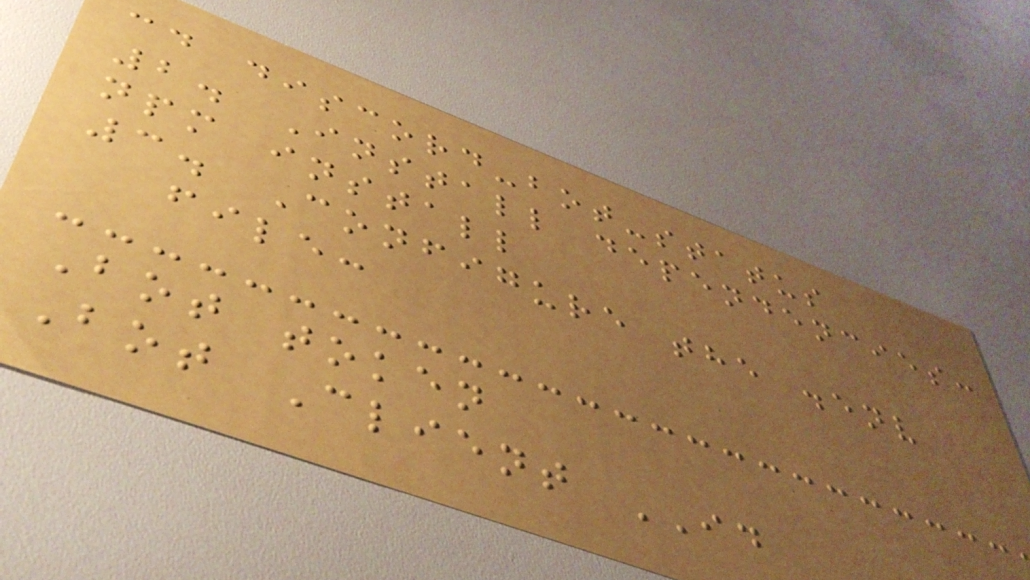cd discord-bot-status
2. Install dependencies:
npm install
3. Configure the .env
file:
Bot token
Bot Client ID
